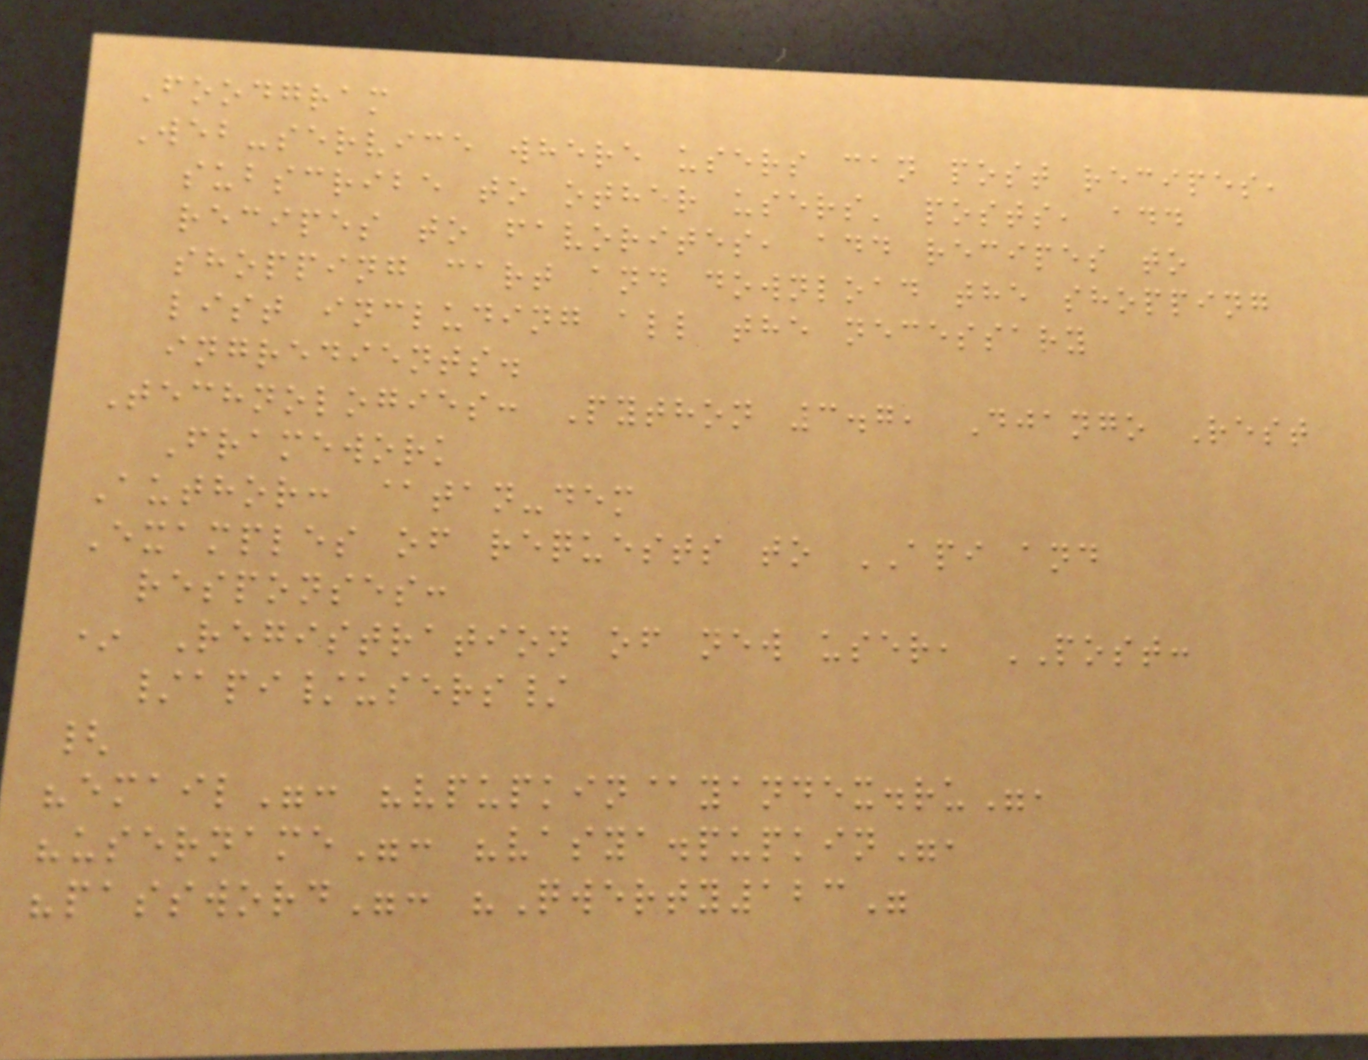Foodgram
Web-service where users can post recipes,
subscribe to other users' posts, add
recipes to favorites, add recipes to
shopping cart and download the shopping
list including all the necessary
ingredients.
Technologies: Python 3.7, Django Rest
Framework
Author: @tan-dem
Examples of requests to API and
responses:
* Registration of new user, POST:
/api/users/
{
"email": "vpupkin@yandex.ru",
"username": "vasya.pupkin",
"password": "Qwerty123"
